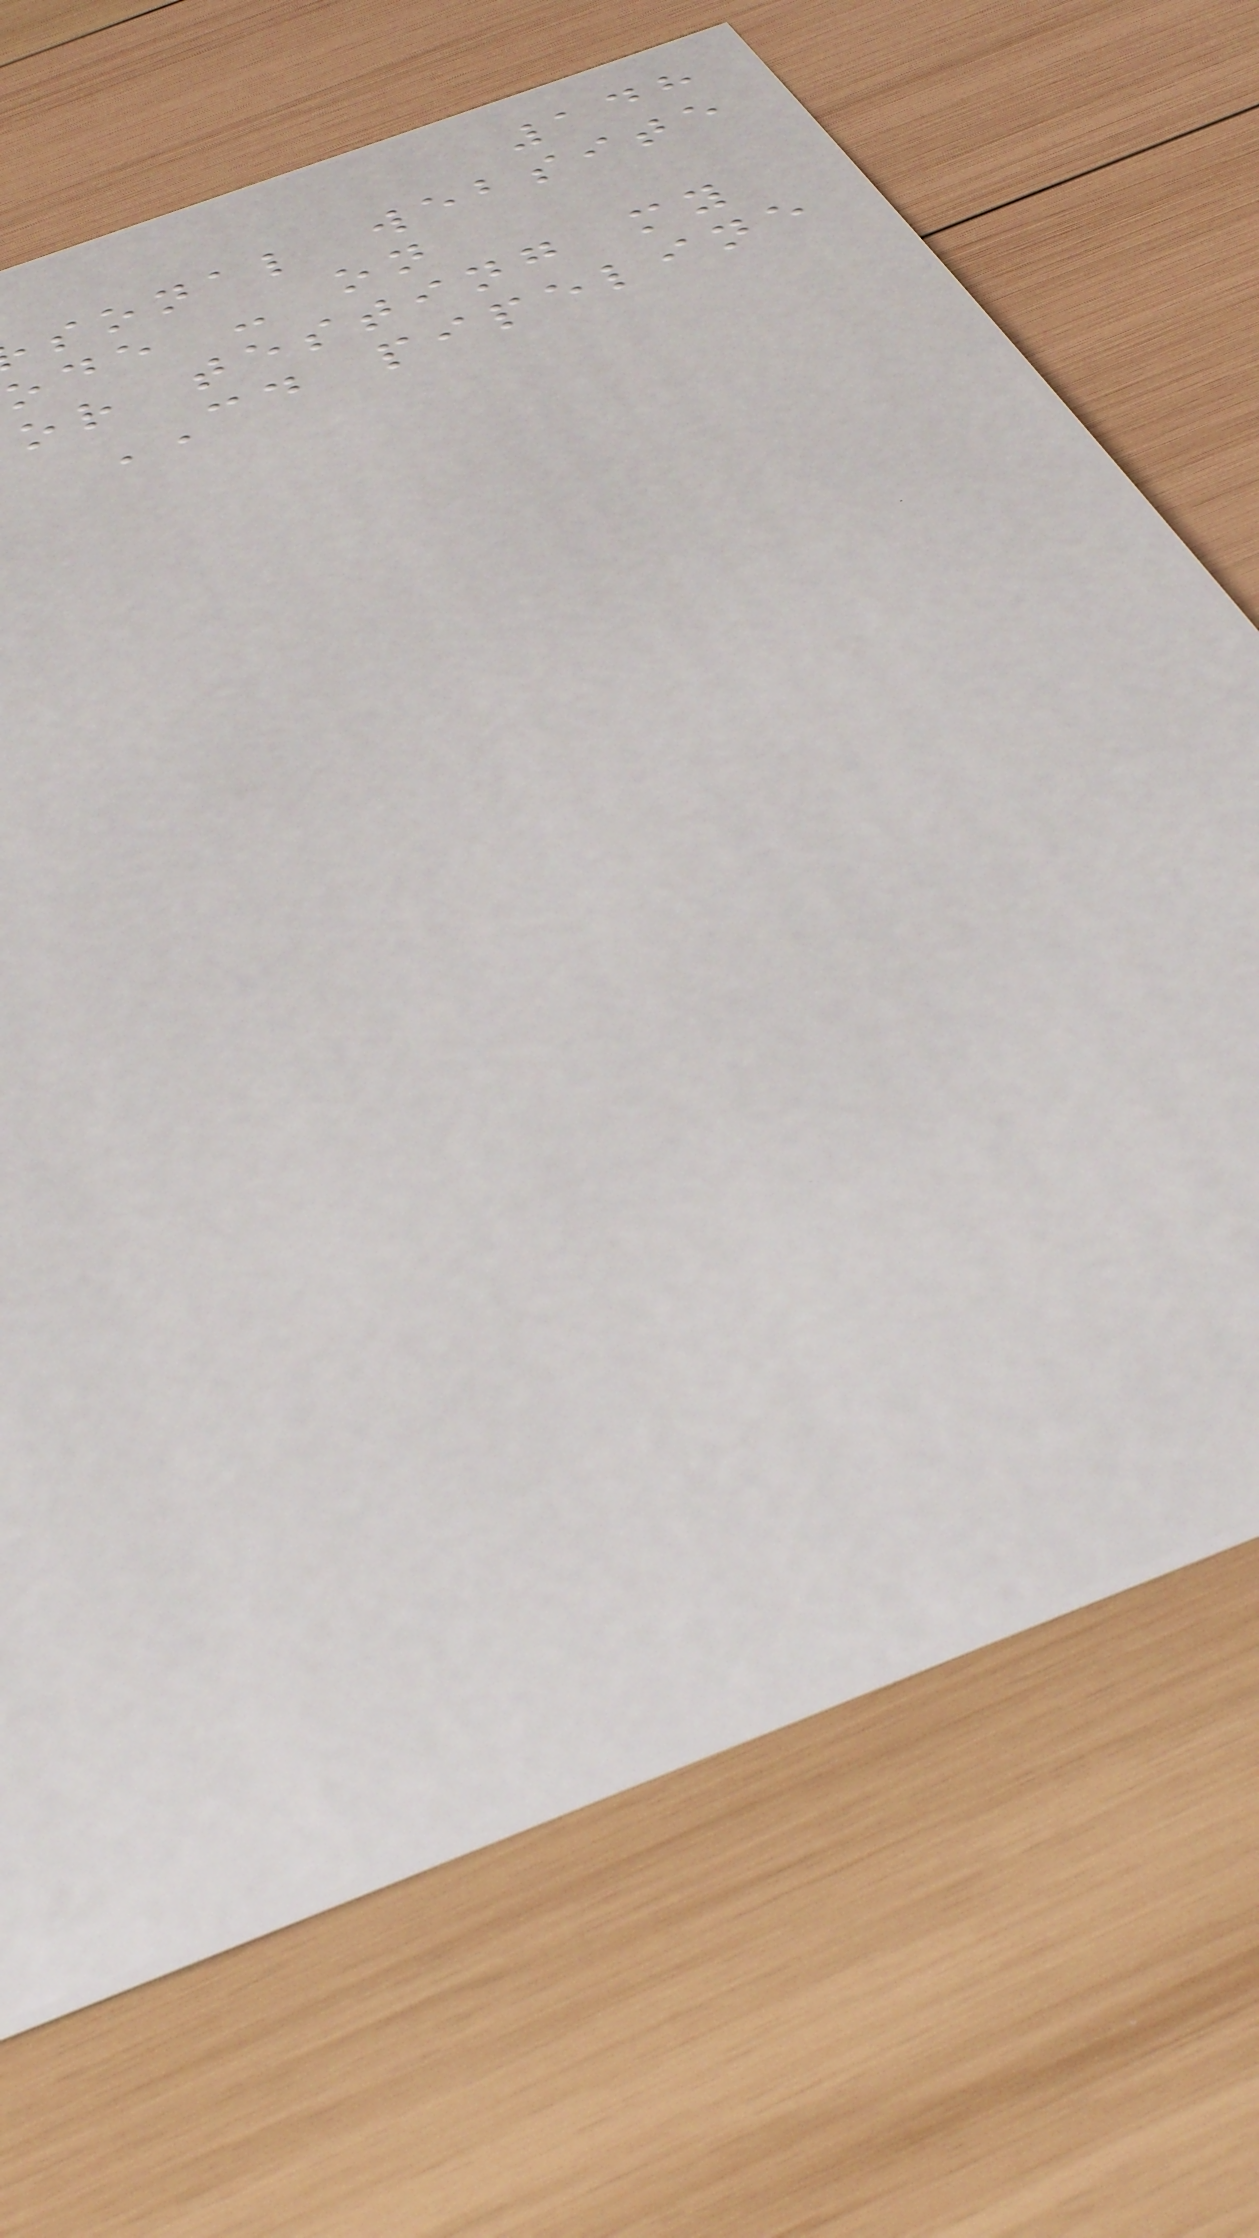148
sonal website
ode - on
or testing my
CD pipeline
